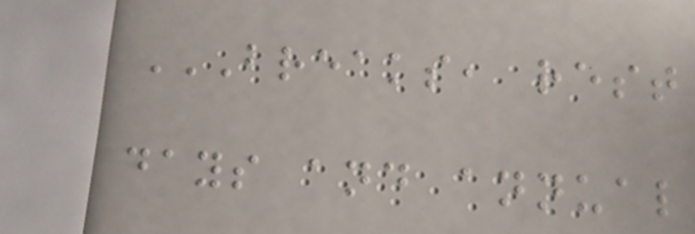BREAKS, REST
DAYS AND ANNUAL
